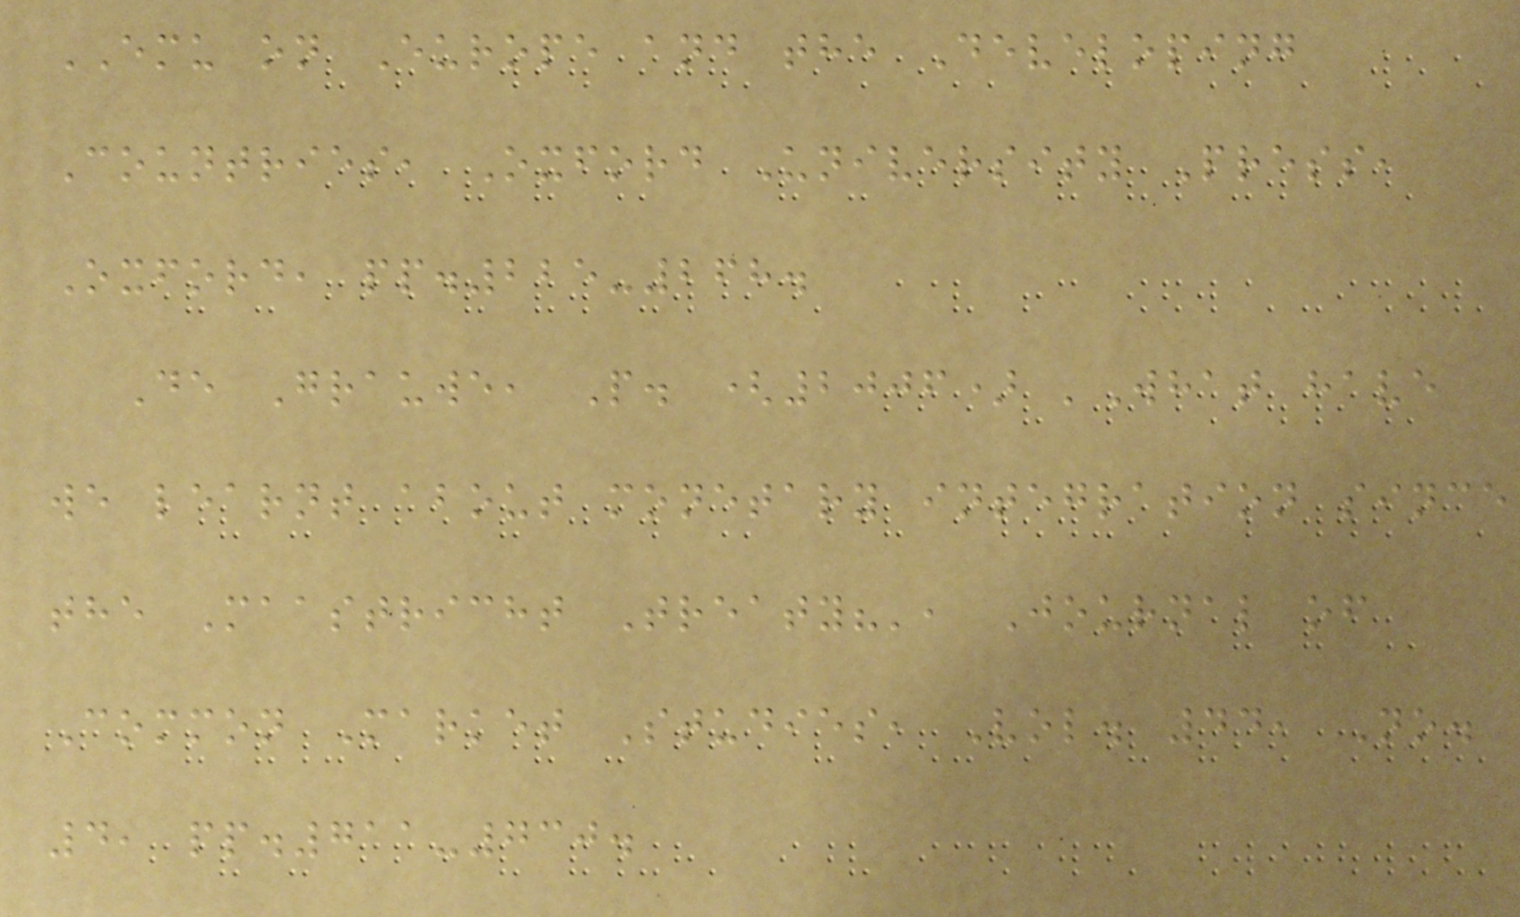EMU on Europe and the Developing
Countries, Oxford University Press,
Oxford, pp.225-268.
De Grauwe, P. (2006) 'What have
we learnt about monetary integration since
the Maastricht Treaty?', Journal of
Common Market Studies, Vol. 44, No.
4, pp.711-730.
